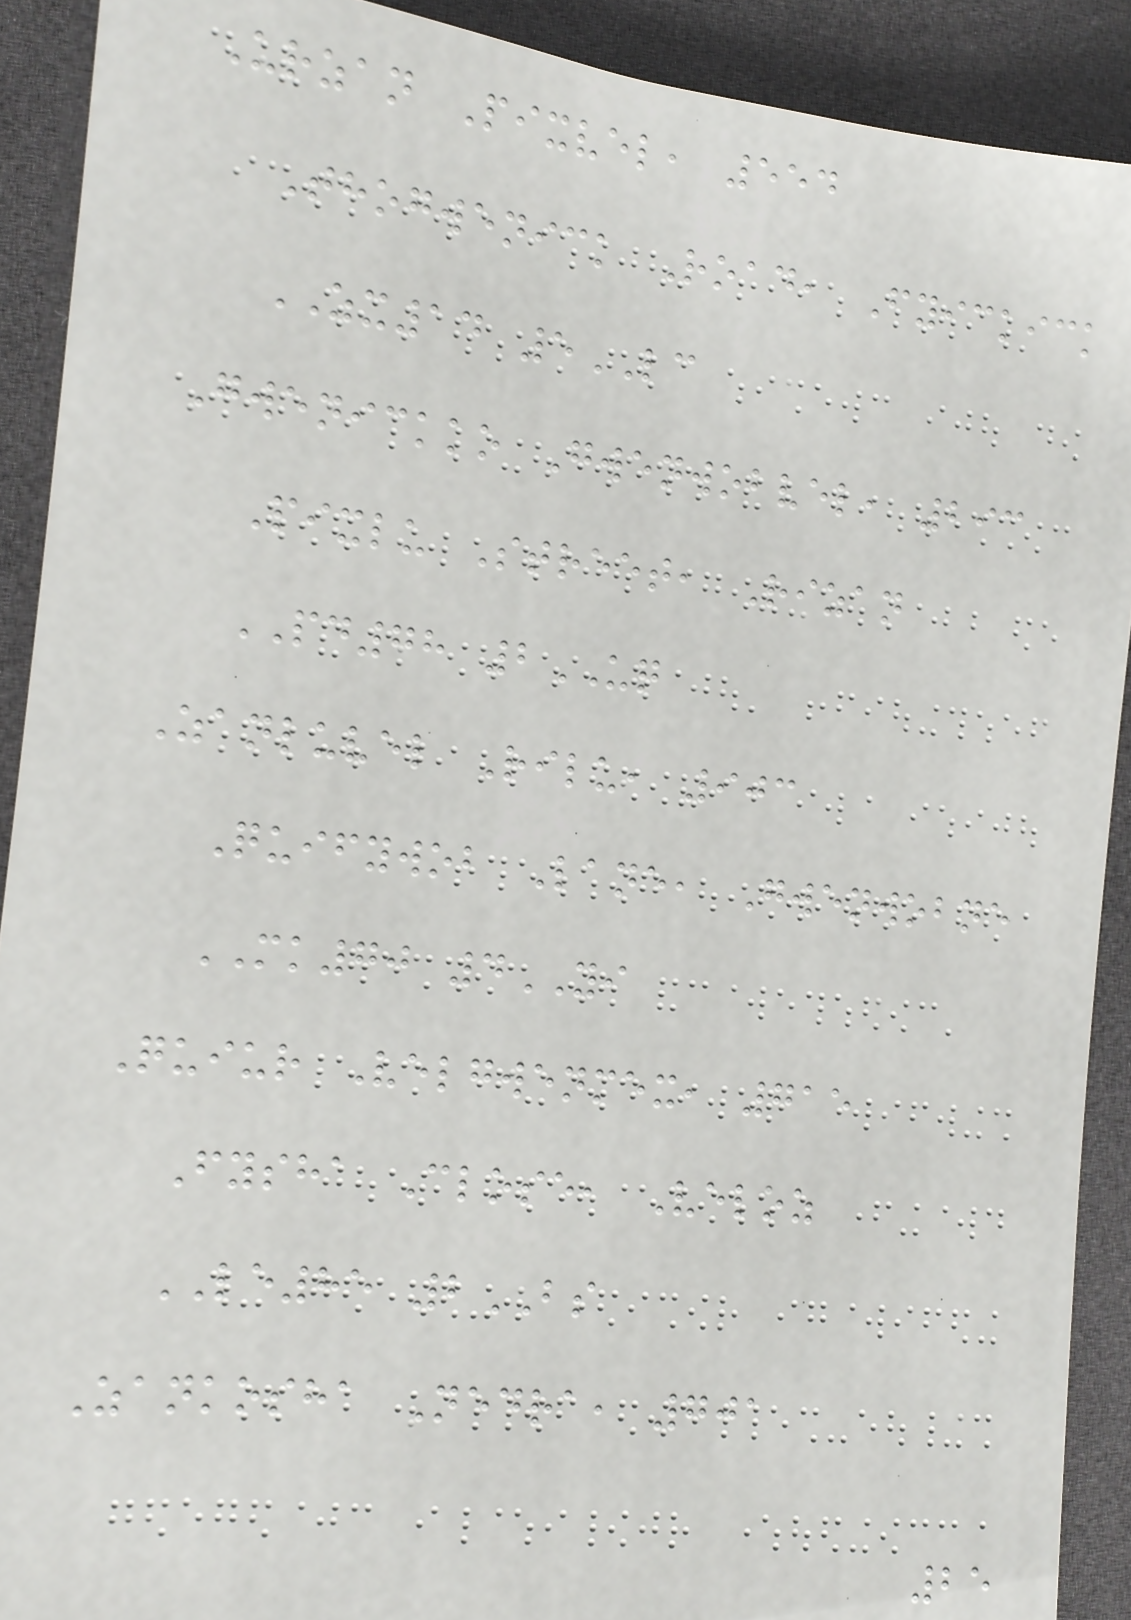Urzan Pixvel, 554
Thogwenick Road, Fyickick
ZX14 5LC
Gwenickko Gwenwobvel, 293
Pixlu Street, Rizan
PD78 2UQ
Zanluvel Rilu, 903
Quifywob Lane, Gwenwobne
MK70 4YI
Quiur Velgwenmex, 715
Fysha Close, Veloz
LE85 2BS
Zankosha Nedra, 701
25
